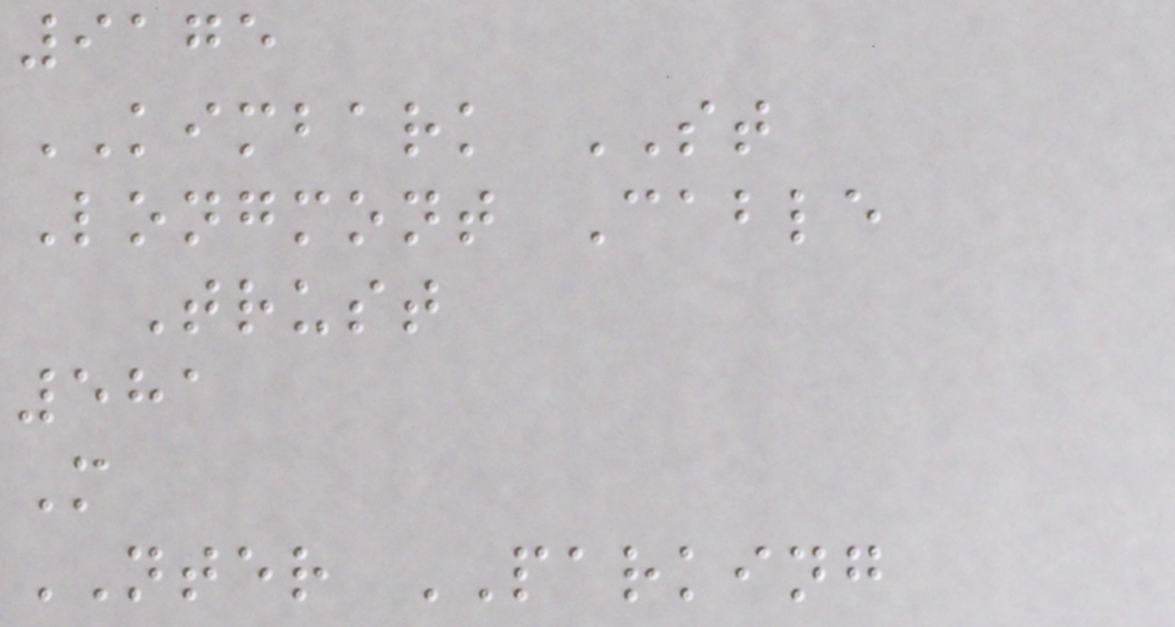9175
KIMBARK ST
Longmont Cable
Trust
581
M
NTER PARKING
